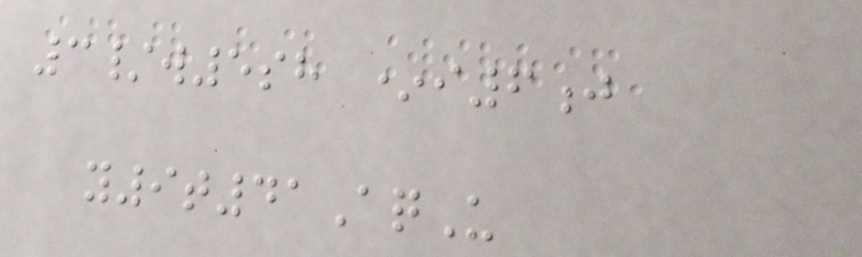3/w5sh *i6j
y9t41AqU
